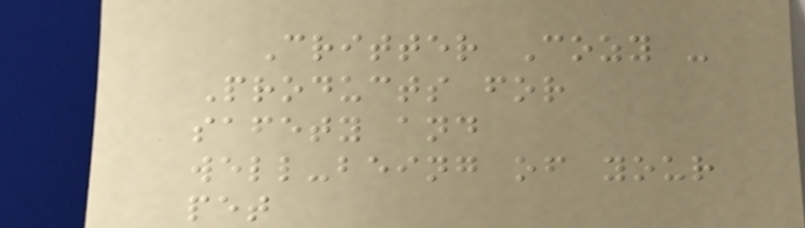Critter Cozy -
Products for
safety and
well-being of your
pet
